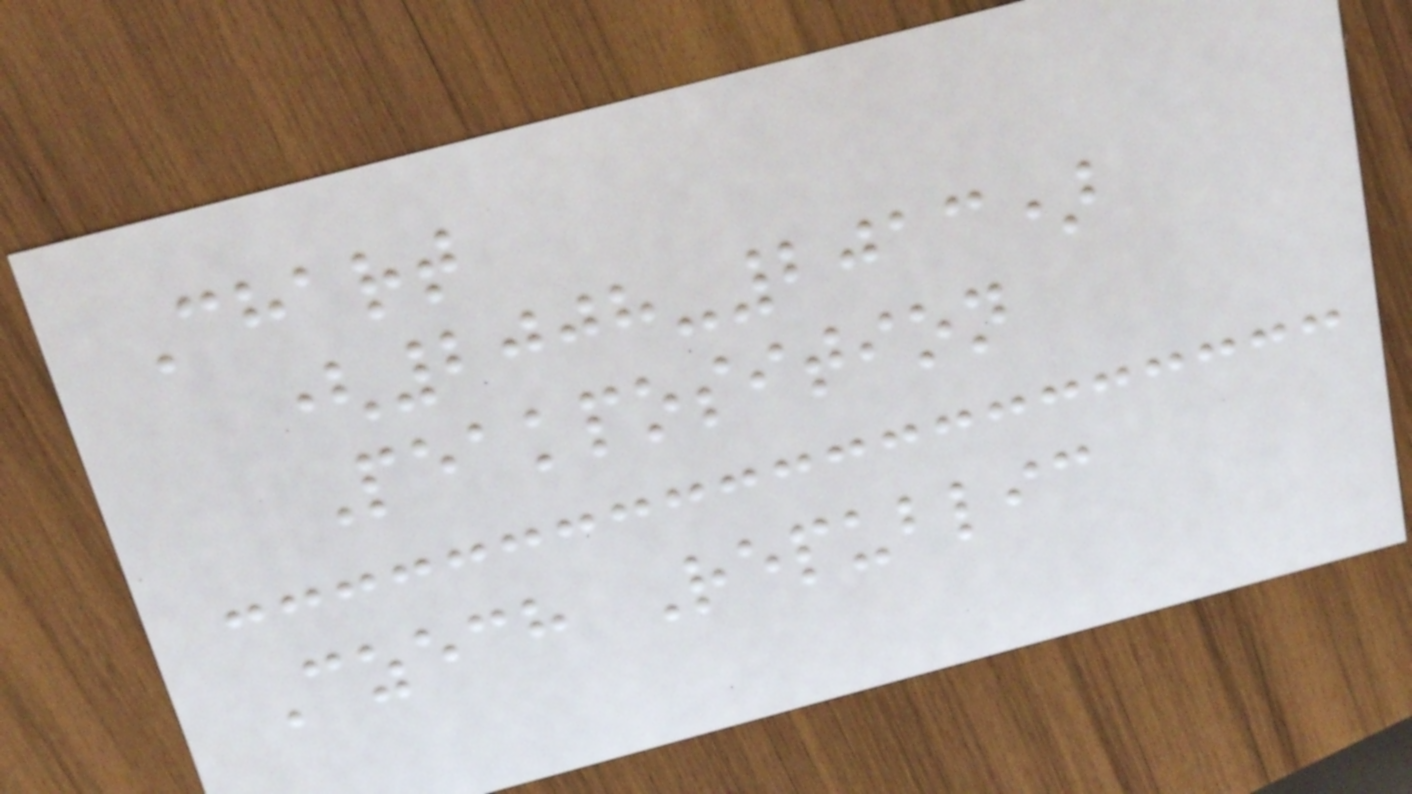Chart
(2008-2013)
Peakposition
Czech Republic
